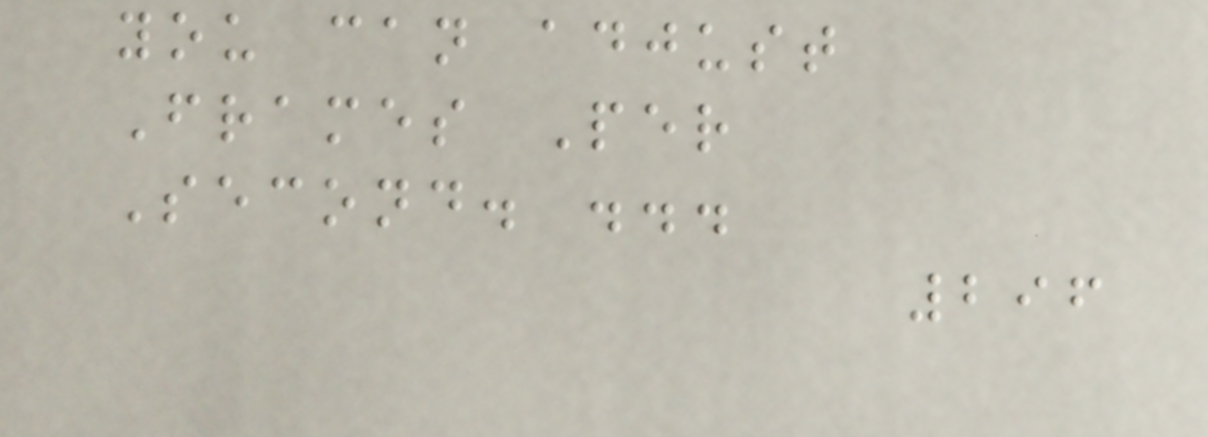you can adjust
Frames Per
Second. ...
296
